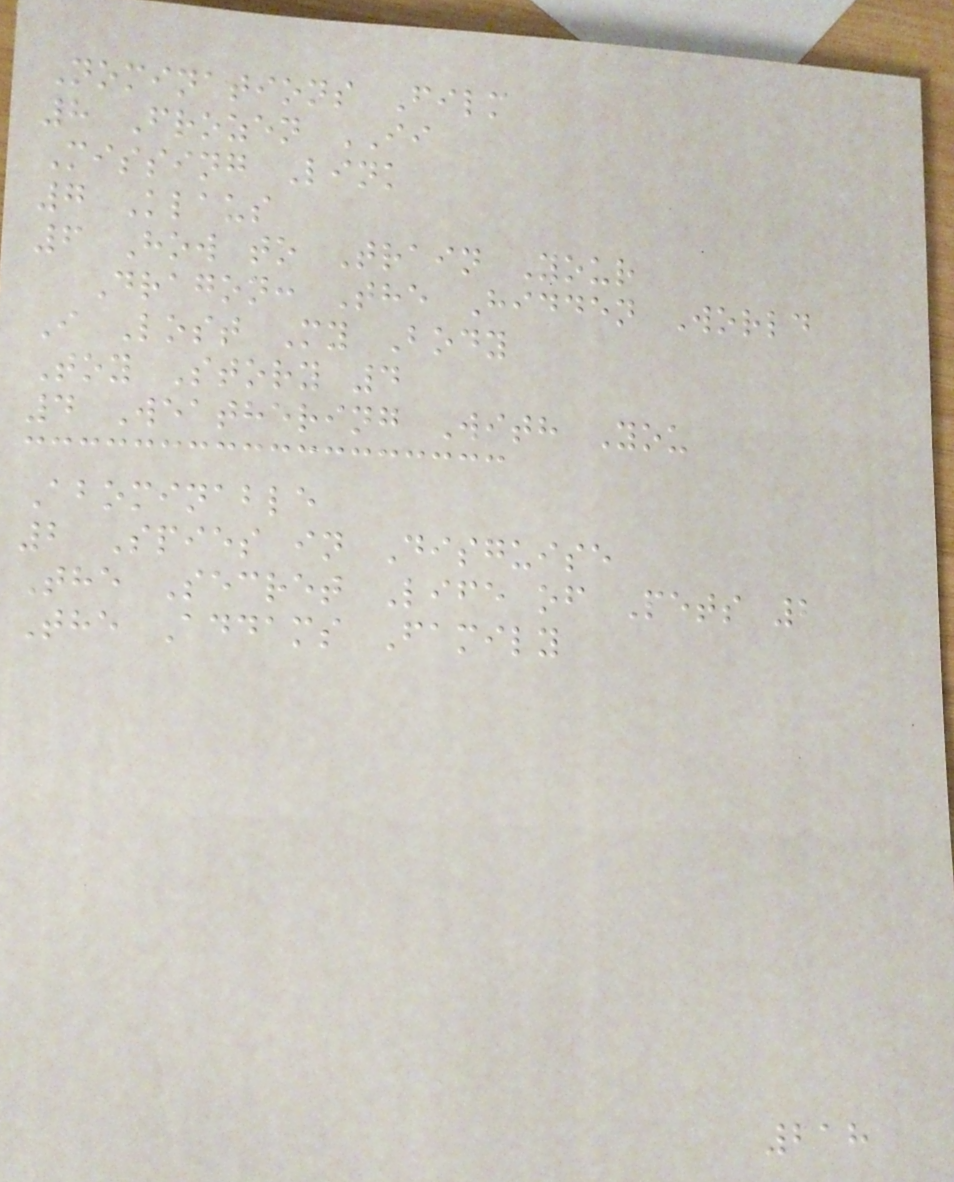Nominations Film
8 Frozen II
Missing Link
7 Klaus
6 How to Train Your
Dragon: The Hidden World
I Lost My Body
Toy Story 4
4 Weathering With You
Abominable
2 Spies in Disguise
The Secret Life of Pets 2
The Addams Family
218
